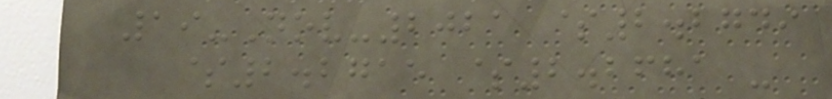19-Nov-2021 $2.2749
$2.2715 $2.2681 -
